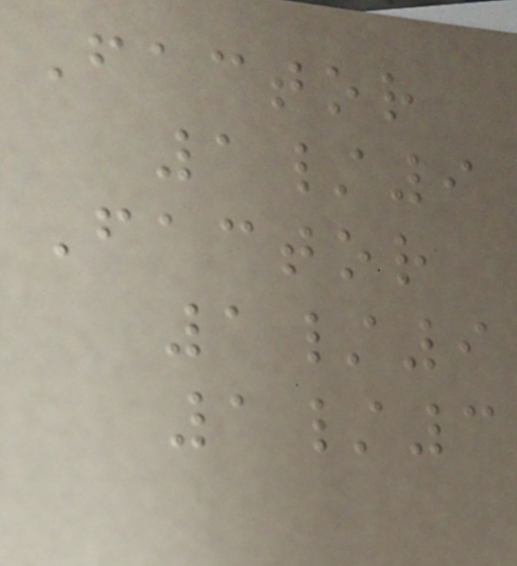Factor
1/9
Factor
1/9
1/3
